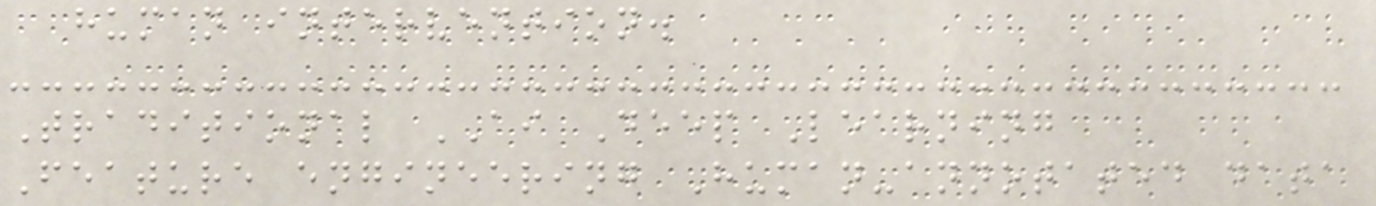human intervention.
Traditional AI Deep Learning
Feature engineering Human-annotated data
